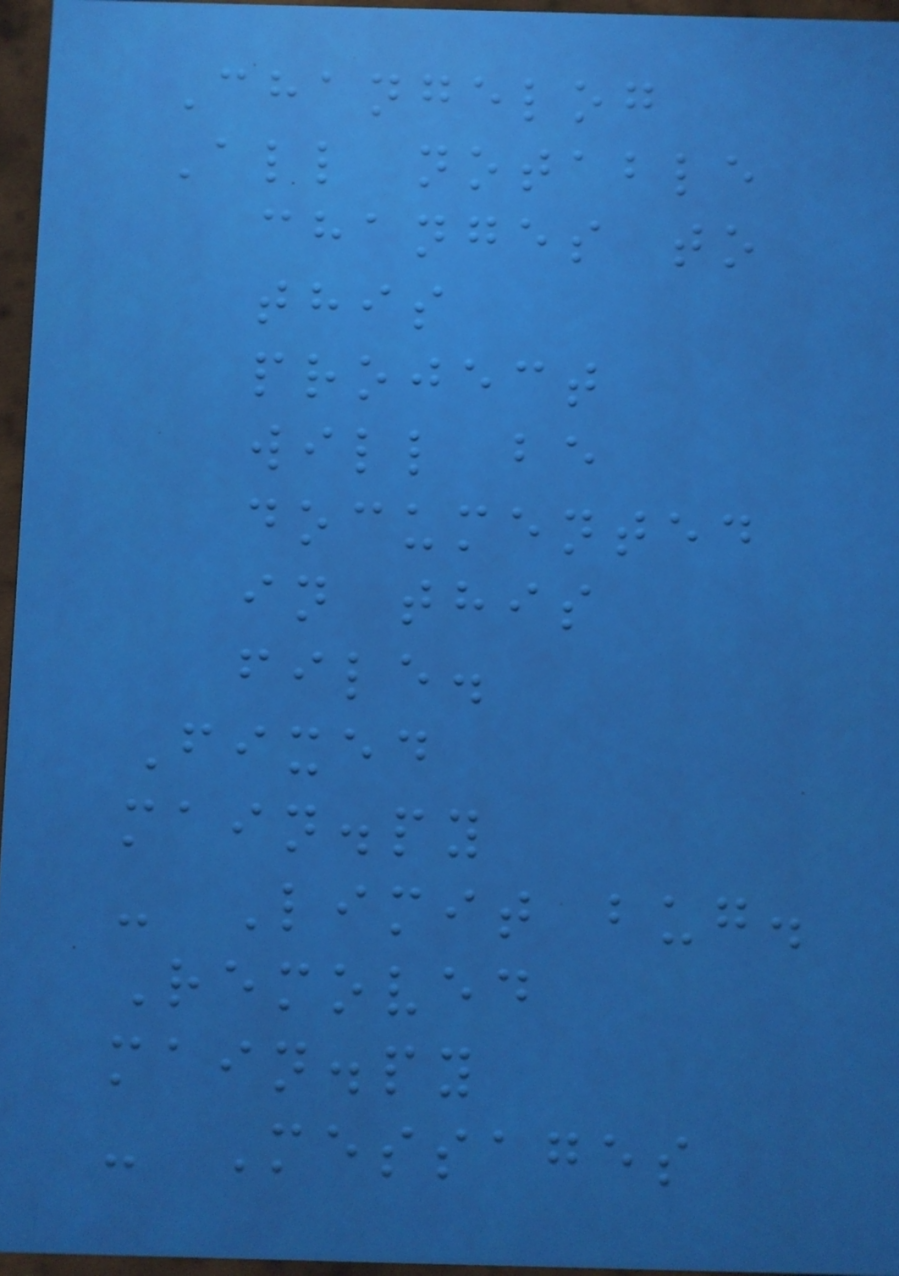Changelog
All notable
changes to
this
project
will be
documented
in this
file.
Fixed
main.py
- Limit bug.
Removed
main.py
- Messages
